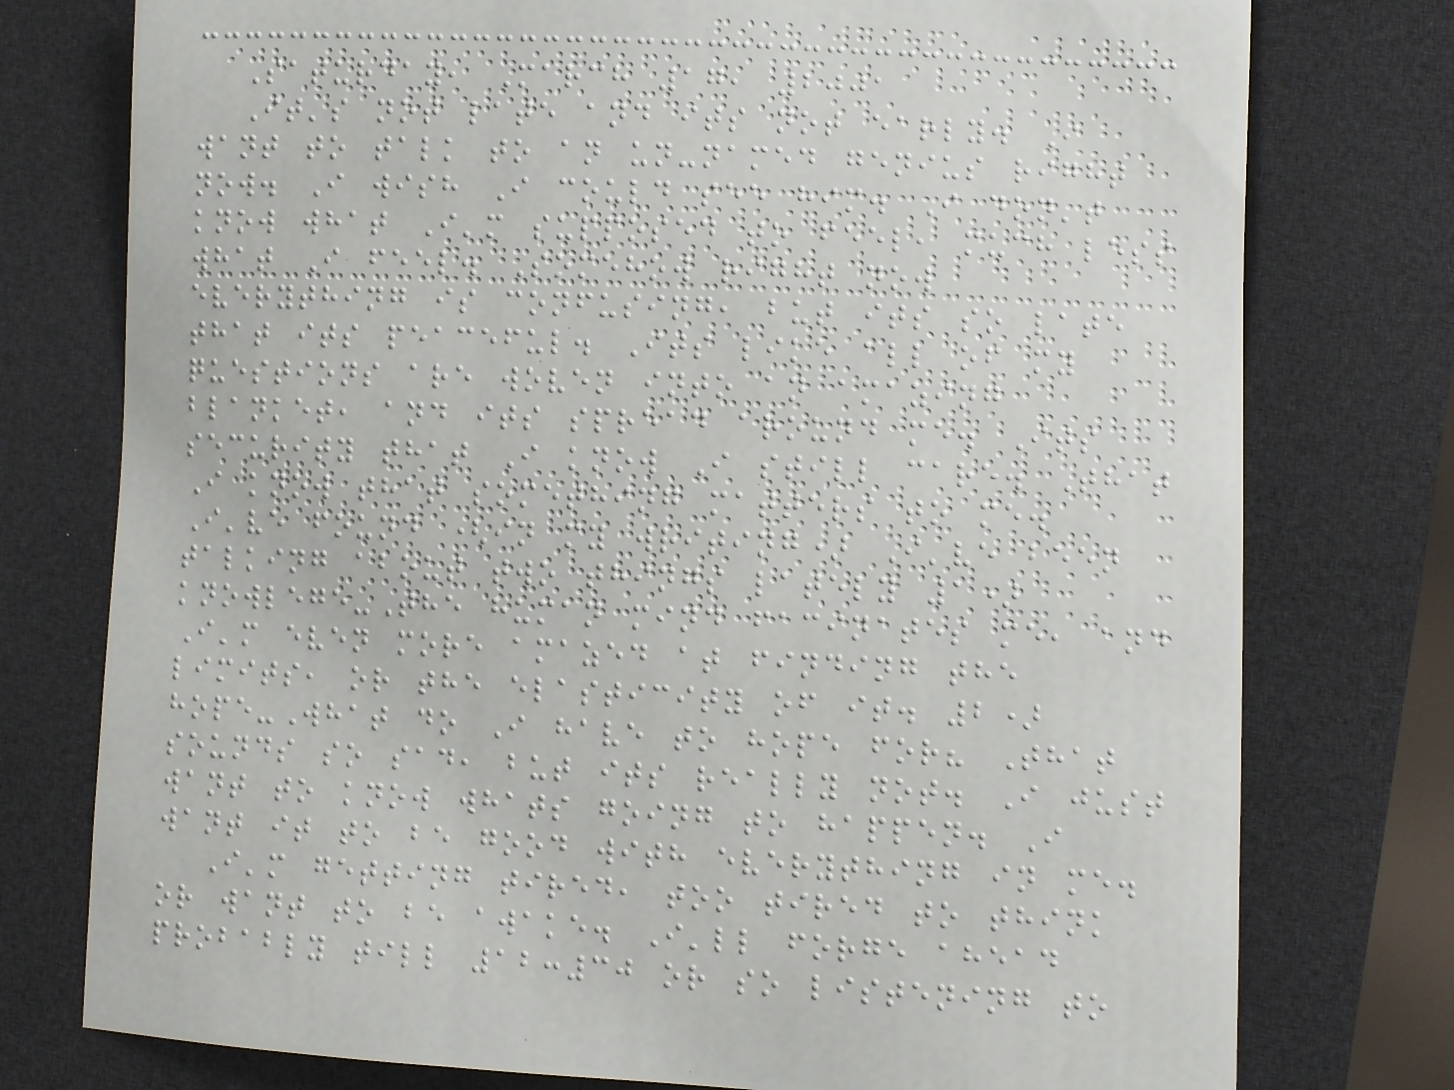Saturday, March 17, 2001
It's not late and its not early. I
want to talk to an un-named genius right
now. I wish I could see him. I don't
know what I'm supposed to feel, much less
what I feel. Somehow right now
everything is confusing, but its so late
that its peaceful. Its like all of my
questions are woven into an amazing
blanket, and its spread around me. Its
security that I know I still care. That
I know that something matters to me.
I've found (in my writing) I've been
talking about two things lately 1)
knowlege-The human mind facinates me, and
I'm even more amazed at finding the
limits, or the elasticity of it. 2)
hope-What do I have to hope for? That
sounds so sad, but its really not. I just
want to know whats going to happen. I
want it to be good with everything in me.
I'm getting tired, too tired to think
or want to be awake. I'll forge ahead
probably till 12:30 or so listening to
